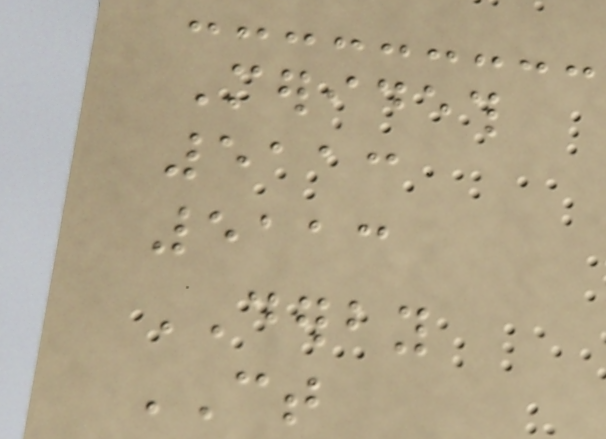Merideth
5113
5113
DERBY
CT
